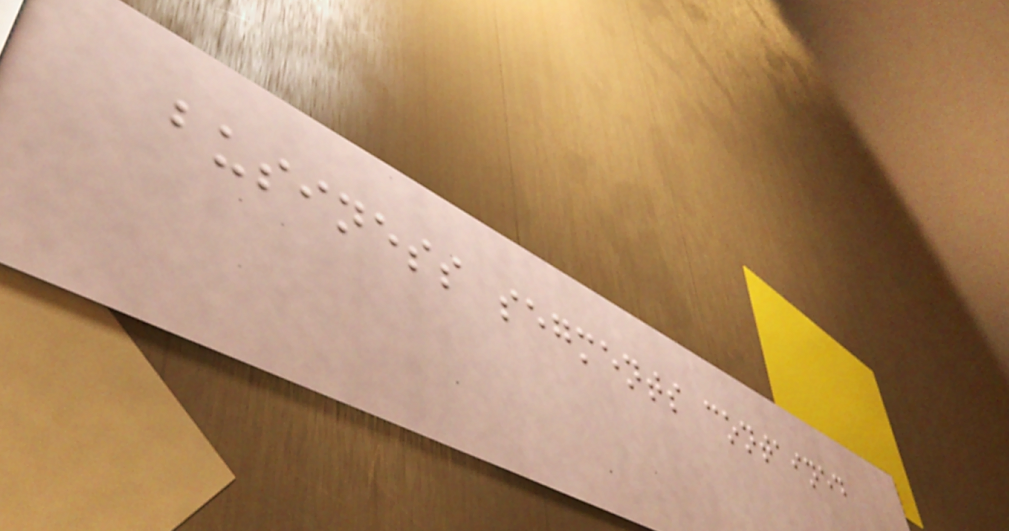business segments contained
